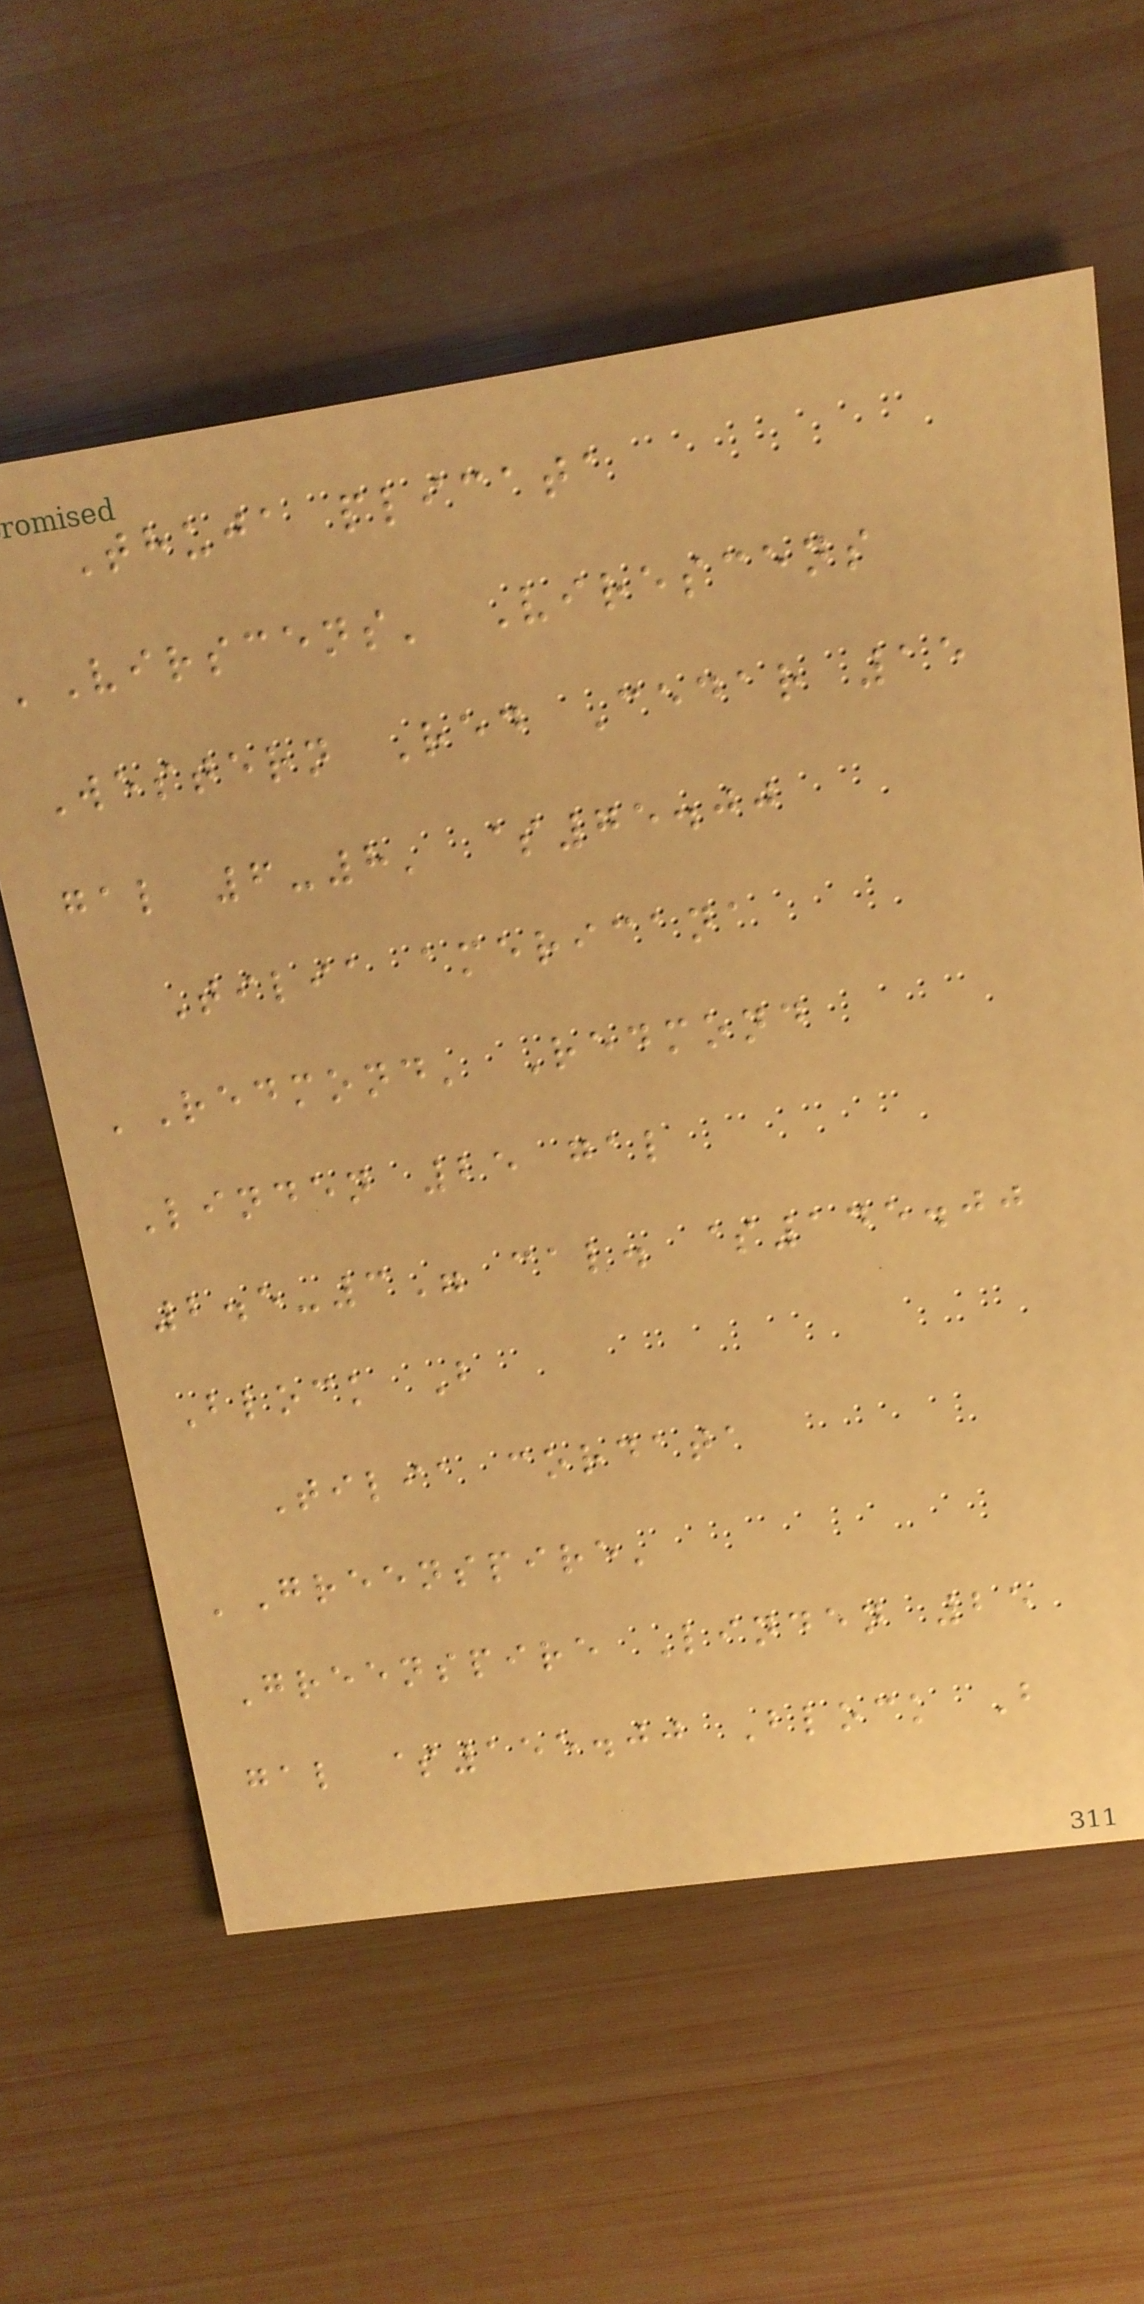Thuja plicata
'Virscens' Virescens
Western Red Cedar 15
gal 6-8' $75.00
Tilia americana
'Redmond' Redmond
Linden 25 gal
2.5-3" cal. $145.00
Block B
Tilia cordata
'Greenspire'
Greenspire Linden 25
gal $155.00 Block B
